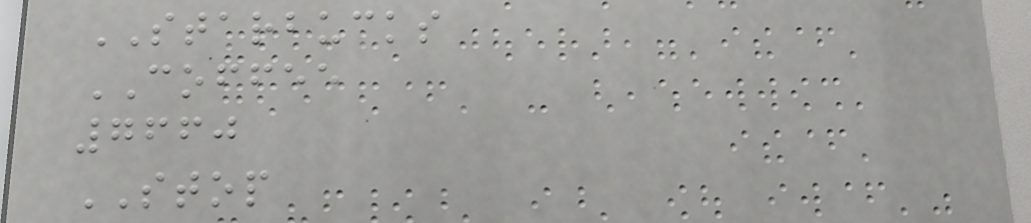STARBUCKS
COFFEE
7660
STOP
